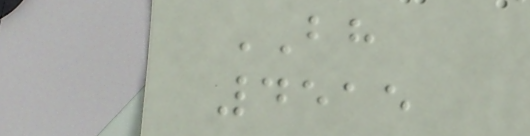BH
4515
